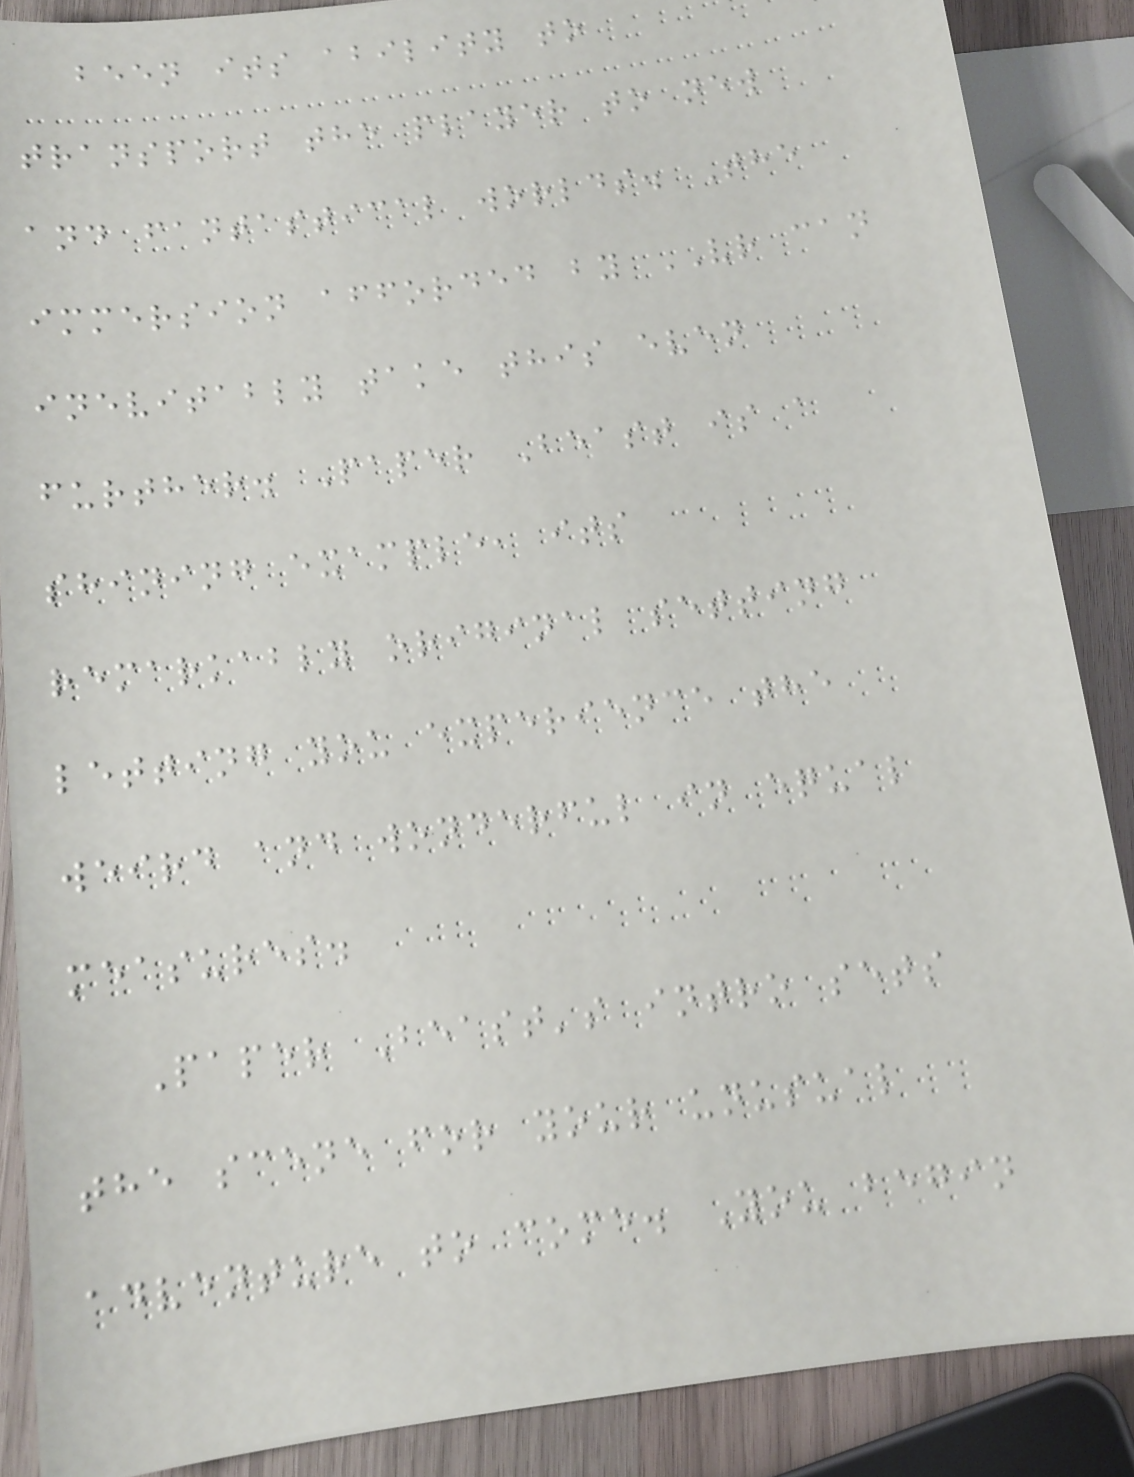been its ability to
transport the player to new
and fantastical worlds. The
immersion afforded by VR can
inevitably take this even
further. Paper Beast is a
shining example, its
remarkably original setting
letting you experience the
weird and wonderful in equal
measures.
Paper Beast's intro sets
the scene for your unusual
adventure to come. You begin
